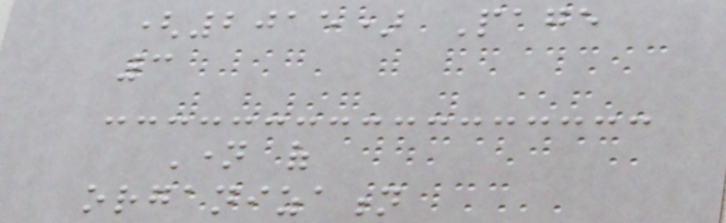(2015) Page
3
Name of
organization
